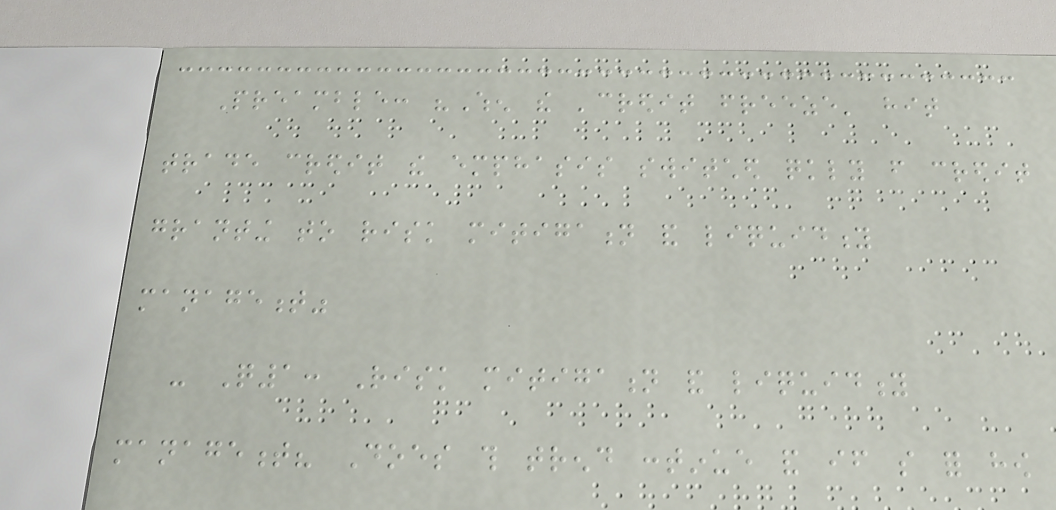Preamble: "When the 'credit freeze' hit
trade credit the emphasis switched quickly from credit
granting to risk mitigation and liquidity
management"
- Q1: Risk mitigation and liquidity
management? Does this trend continue and if so for how
